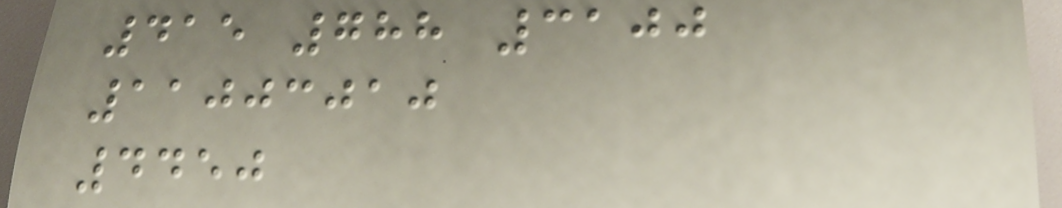415 788 3100
11003010
4450
